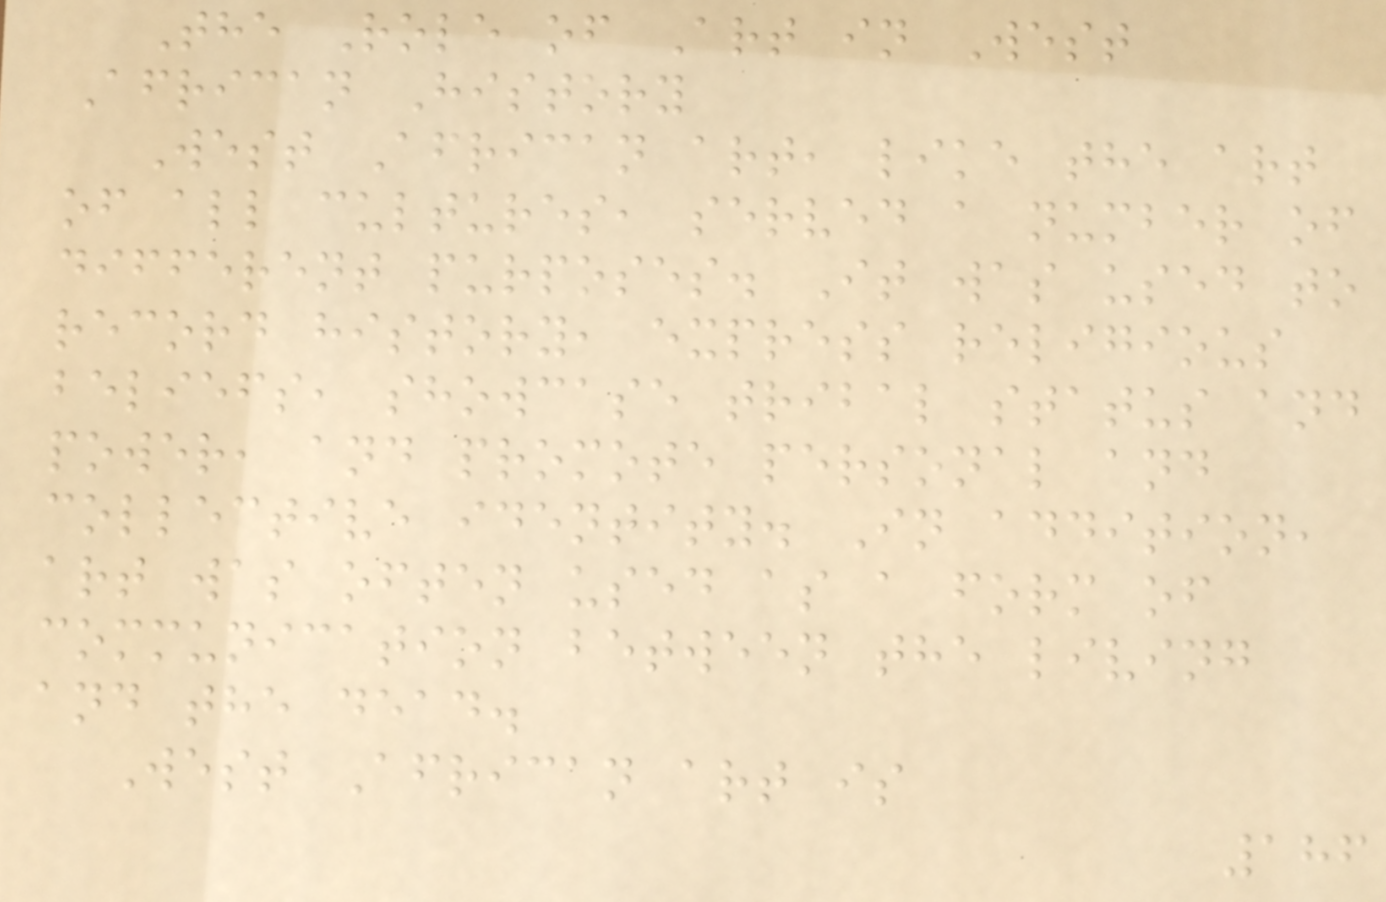The Role of Art in West
African History
West African art, like the art
of all cultures, served a number of
different purposes. It was used to
record history, express religious
beliefs, showcase tribal status and
power, and promote personal and
collective identity. In addition,
art was often used as a form of
communication between the living
and the dead.
West African art is
186
